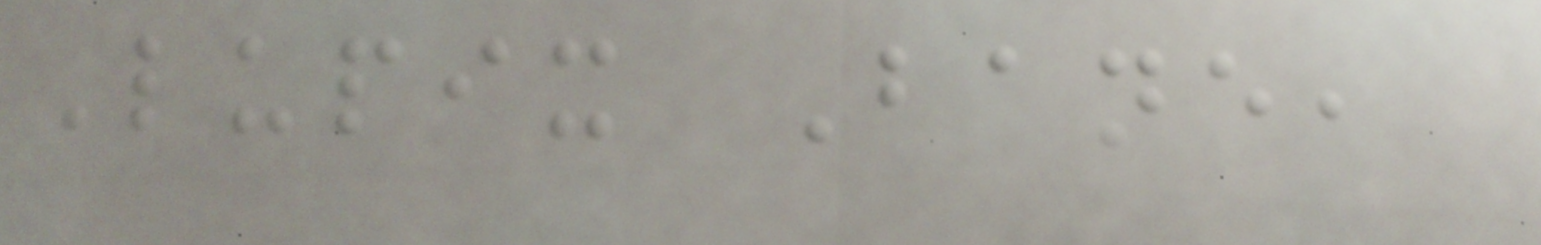Lupix Bane,
